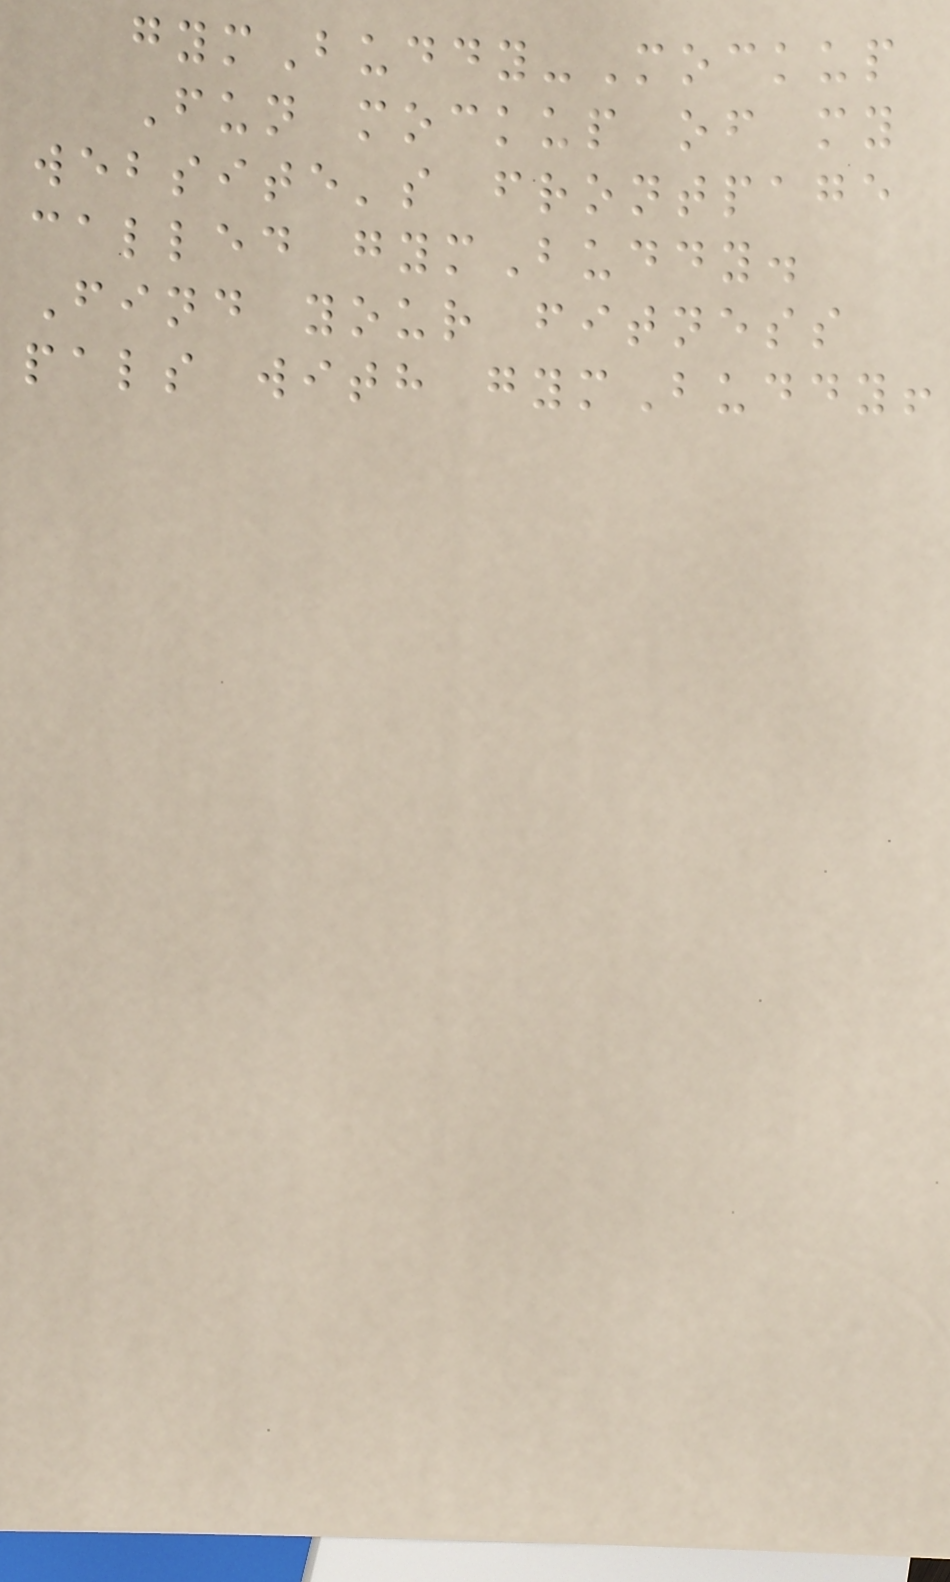gymBuddy-Mockup
Fun mockup of my
website's frontpage
called gymBuddy.
Find your fitness
pals with gymBuddy!
